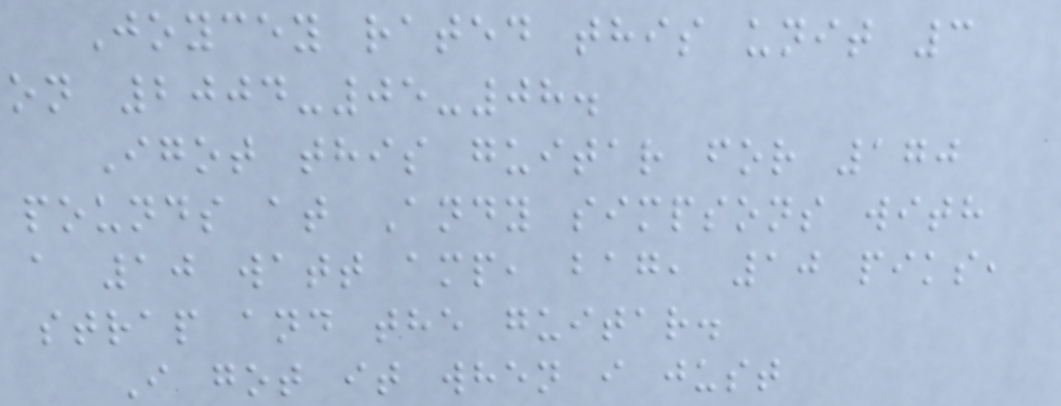Joycey rated this unit 3
on 2004-05-08.
Igot this guitar for 170
pounds at Andy simpsons with
a 10 watt amp, bag, 10 piks,
strap and the guitar.
I got it when i just
